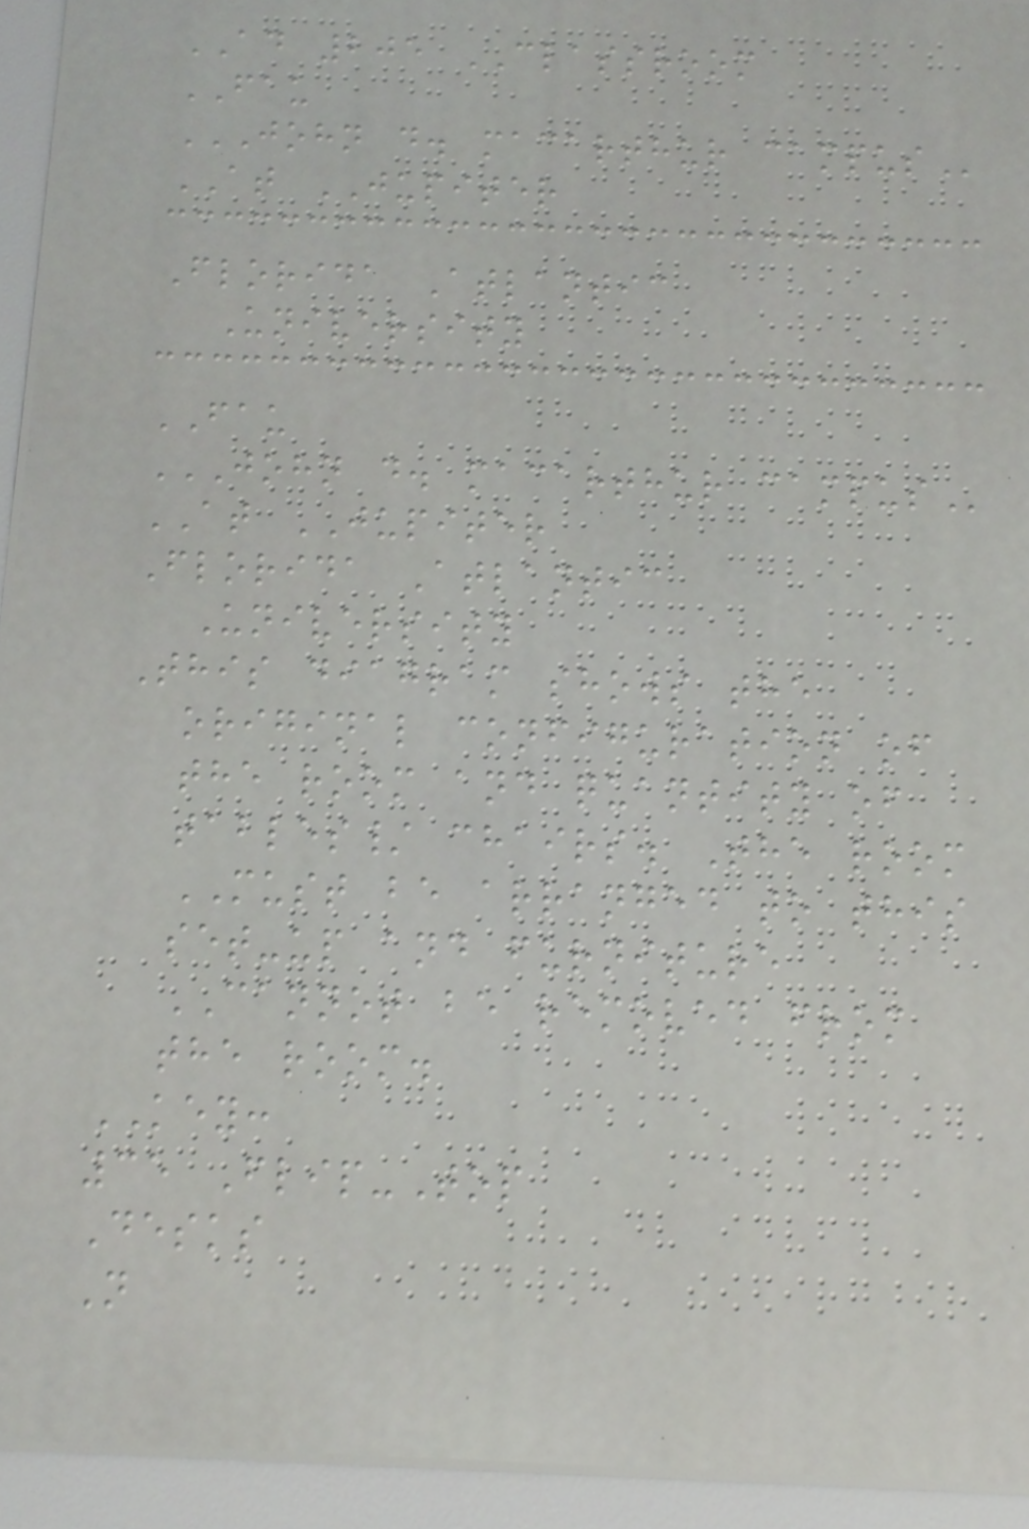AD 205 CLASSROOM
FAU
JOHN D. MACARTHUR CAMPUS
AT JUPITER
Florida Atlantic
University
FAU
JOHN D. MACARTHUR CAMPUS
AT JUPITER
Florida Atlantic
University
This diagram shows the
original configuration of
the room and quantity of
tables/ chairs. The room
MUST be arranged to this
set-up and furniture
CANNOT be removed from
the room.
KEY:
35 Flip-Top
Desks
N
